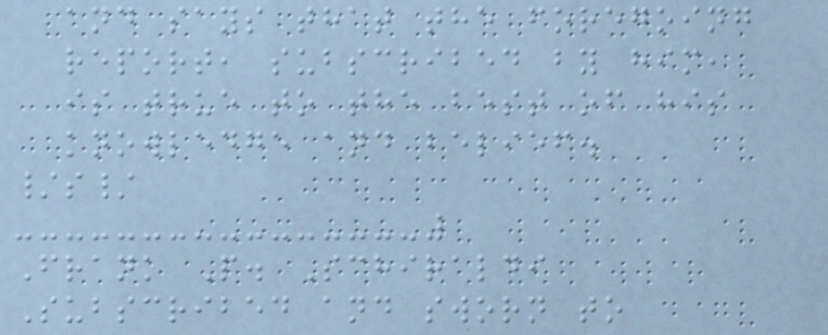and says that the foregoing
report, subscribed by him,
is true to the best of his
knowledge and belief.
/s/
Frank P. Schiraldi
Subscribed and sworn to
